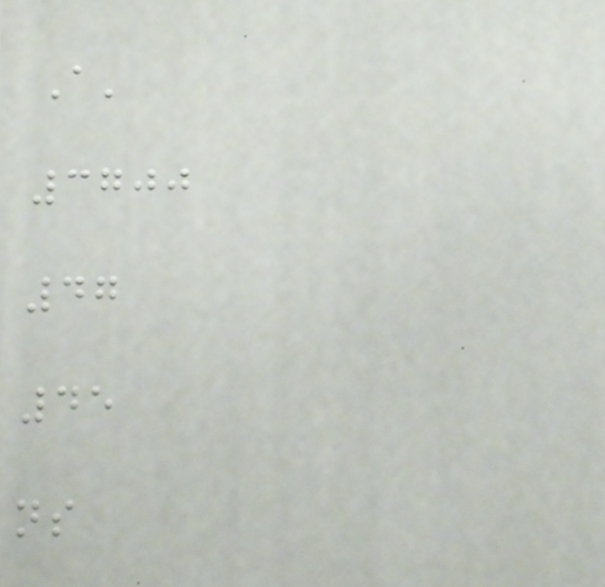A'
3700
47
45
ns
